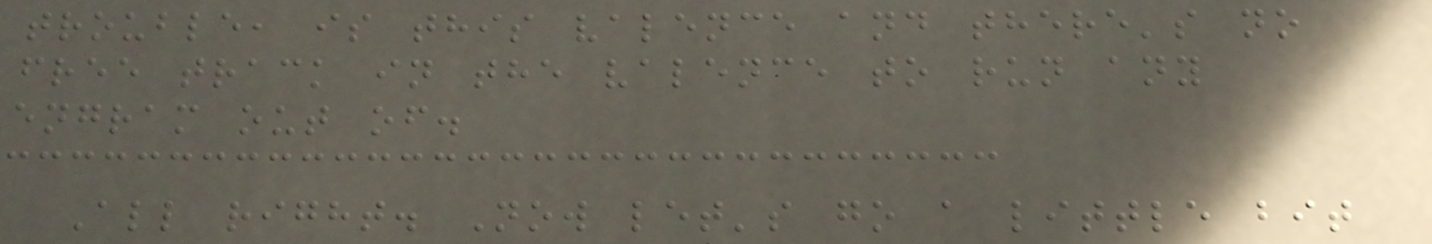trouble, is this valence and there's no
free track in the valence to run any
engram out of.
All right. Now let's go a little bit
